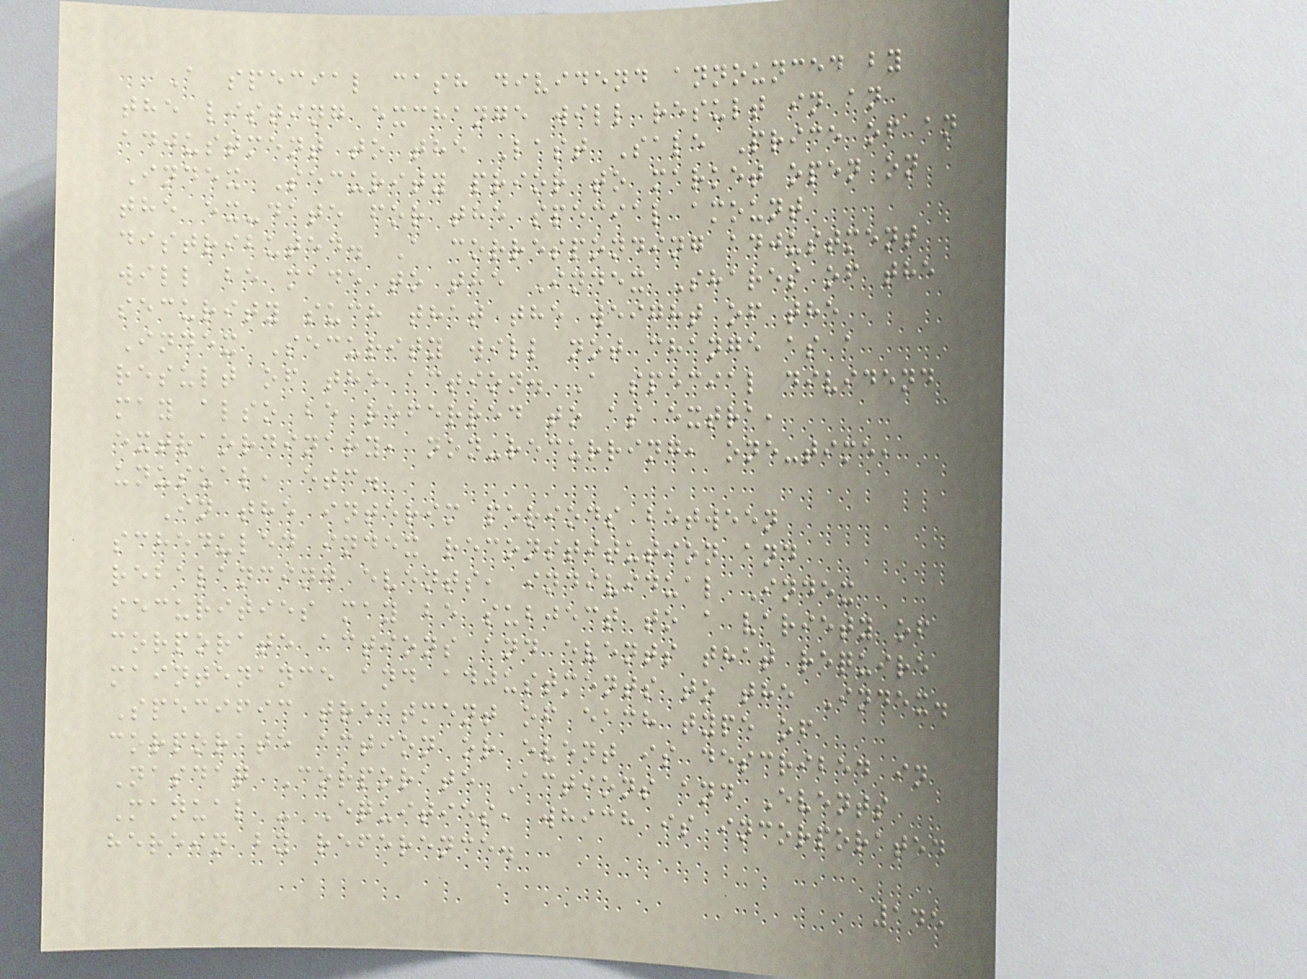A special cash dividend announced by
the listing exchange will result in an
adjustment to the Last Sale Price of an
Index Security prior to market open on
the ex-date for the special amount
distributed. A corresponding adjustment
will be made to the Index Shares of the
security such that the weight of the
Index Security will not change as a
result of the action. A special dividend
may also be referred to as extra,
extraordinary, non-recurring, one-time,
unusual, etc.
In the interim periods between
scheduled index reconstitution and
rebalancing events, individual Index
securities may be subject to a variety of
corporate actions and events that require
maintenance and adjustments to the Index.
Specific treatment of each type of
corporate action or event is described in
Nasdaq Corporate Actions and Events
Manual - Equities, which is incorporated
herein by reference.
145
